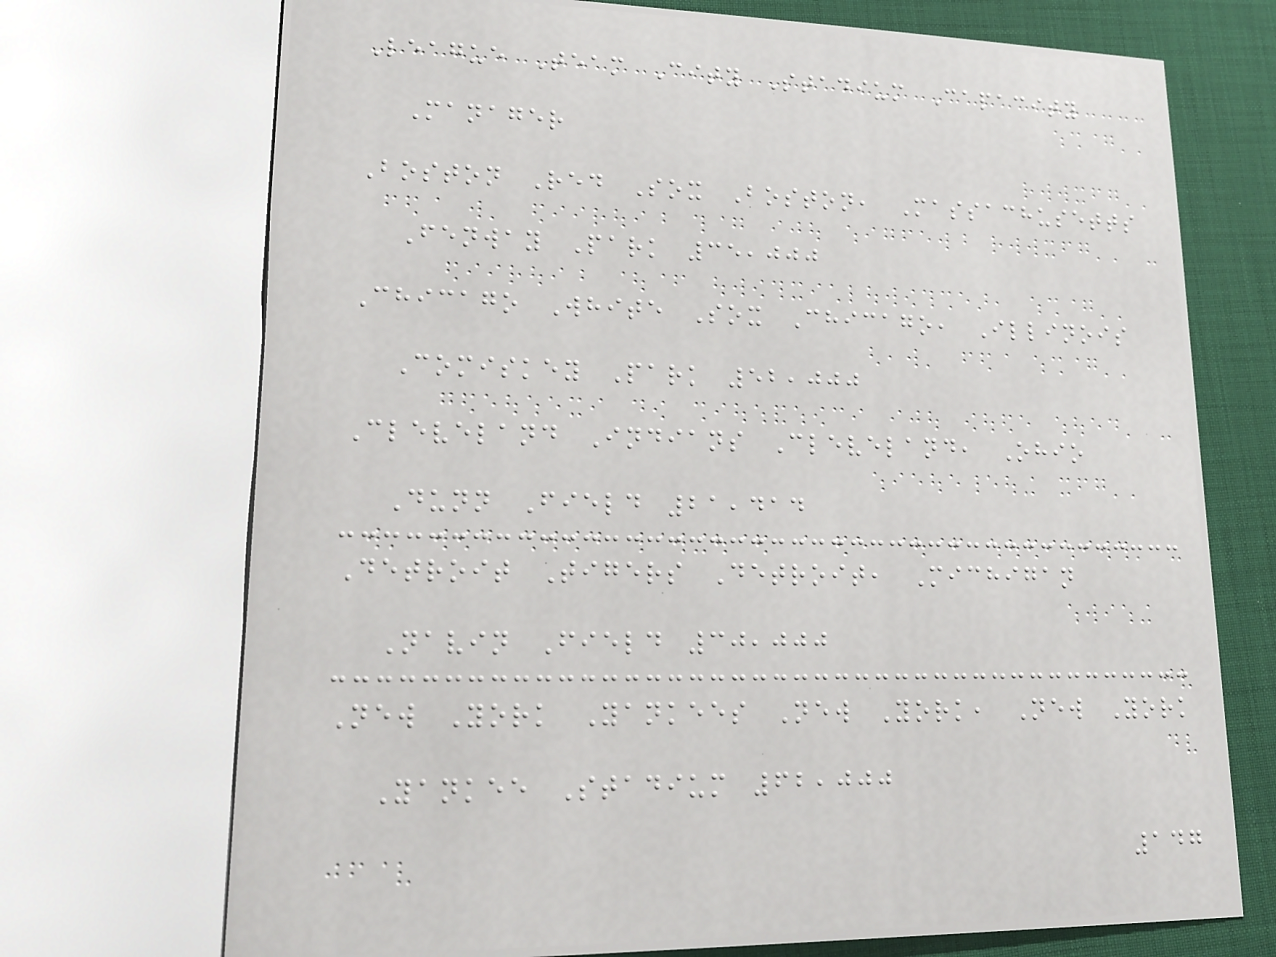League Team City Stadium Capacity
Manager
Boston Red Sox Boston, Massachusetts
Fenway Park 35,000
Chicago White Sox Chicago, Illinois
Comiskey Park 52,000
Cleveland Indians Cleveland, Ohio
Dunn Field 21,414
Detroit Tigers Detroit, Michigan
Navin Field 30,000
New York Yankees New York, New York
Yankee Stadium 62,000
147
